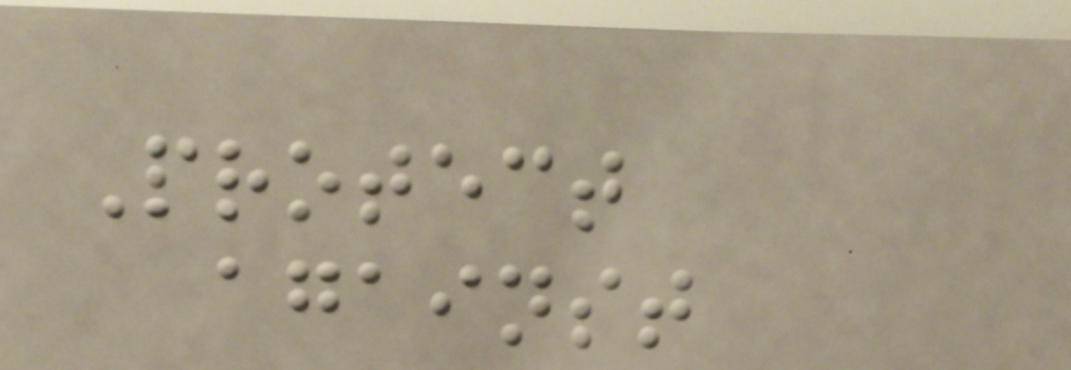Protect
against
